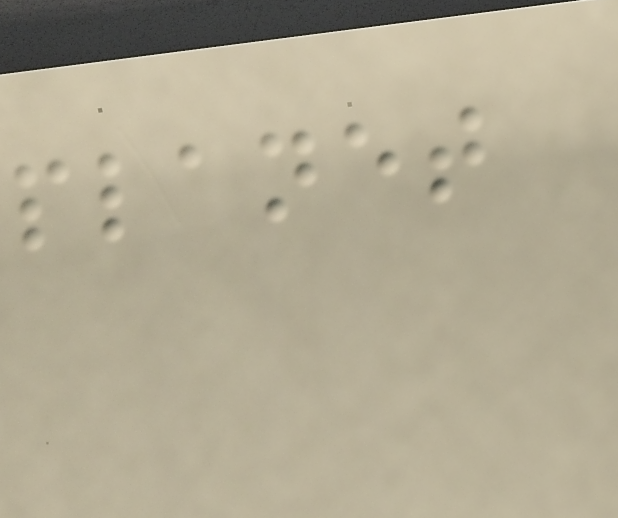planet
